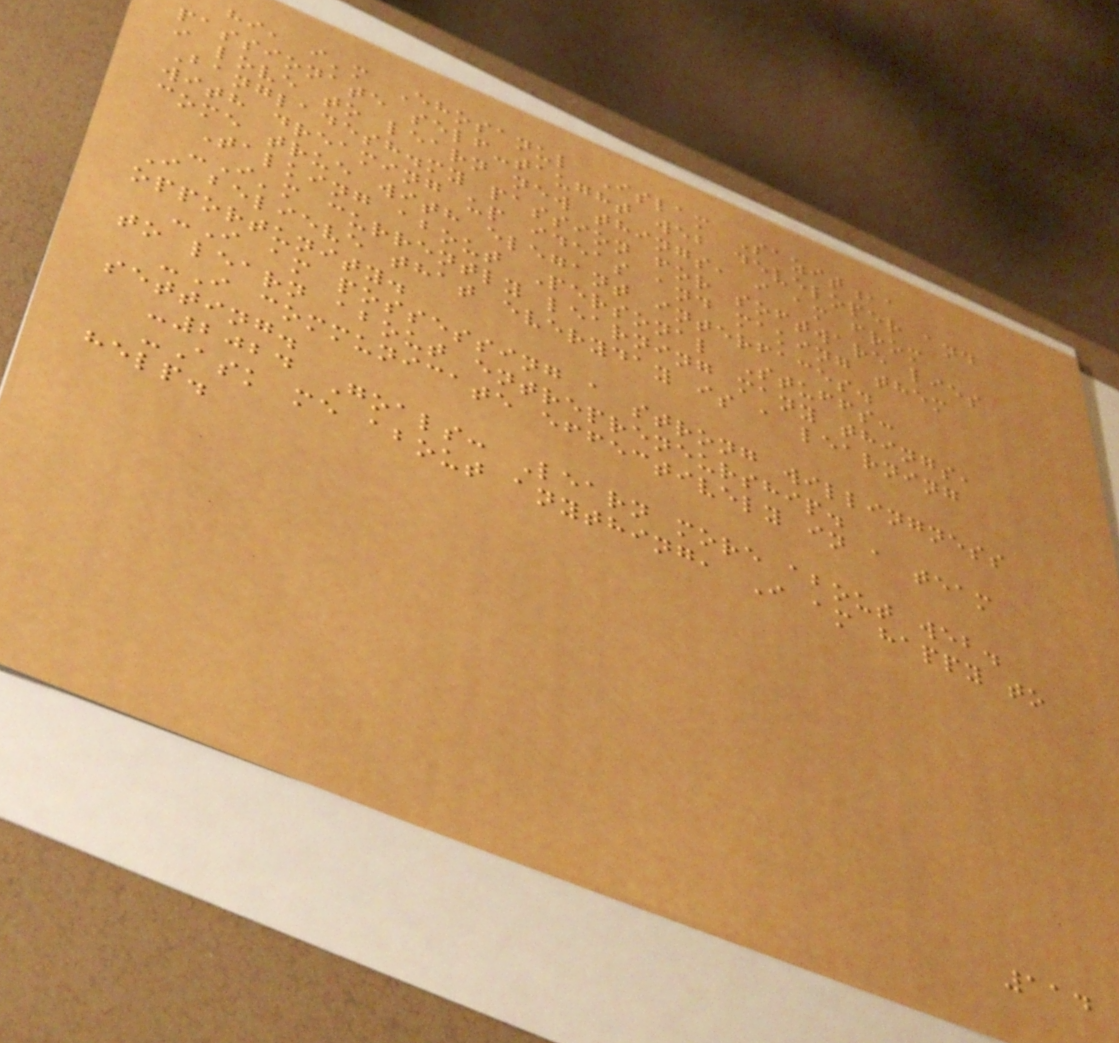hi, i'm Ehosanul Islam Sazit,a
passionate self-taught web developer and
i love to learn new things, i am from
Bangladesh.my passion for software lies
with dreaming up ideas and making them
come true with elegant interfaces.
Talking about Personal Stuffs:
-I'm currently learning many things,
I believe that everyday is a learning
opportunity.
-I am possessing a strong willingness
to learn about entrepreneurship.
-I communicate effectively in a team
setting.
-2024 Goals: Learn more about web.
-Ask me about anything, I am happy to
help.
114
